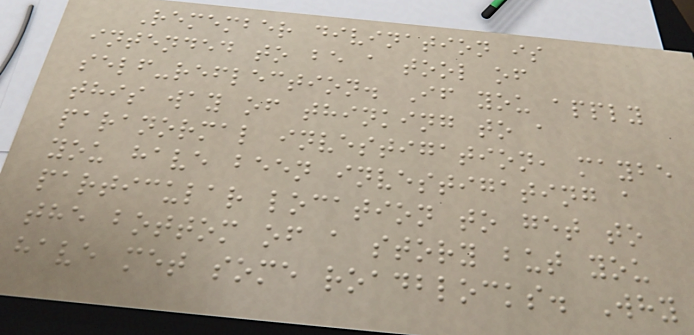Remember divination is
intended to be a tool of
self-reflection. If you apply
this way of thinking to a
paranormal investigation, maybe
you have been investigating a
particular location to get to
the bottom of a story but you
have met some roadblocks. Why
